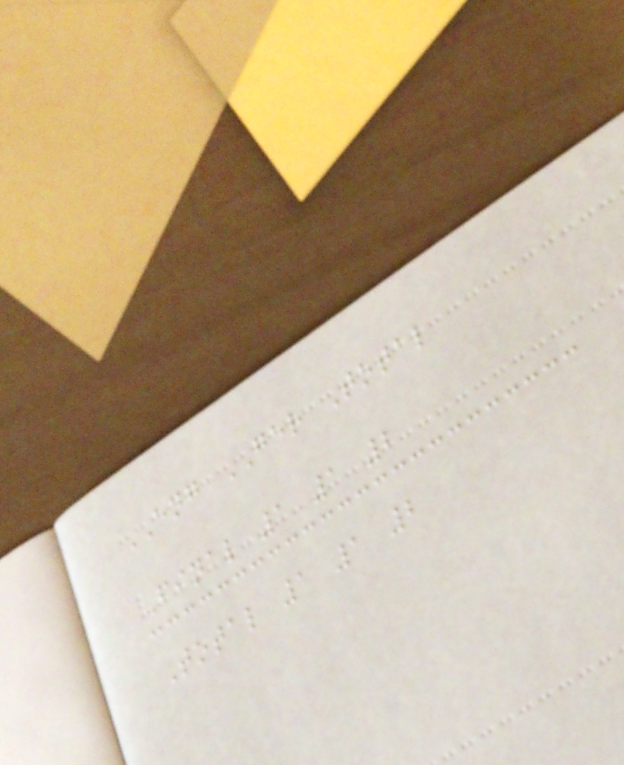ENG GER Total
Final 1 1 2
Total 1 1 2
